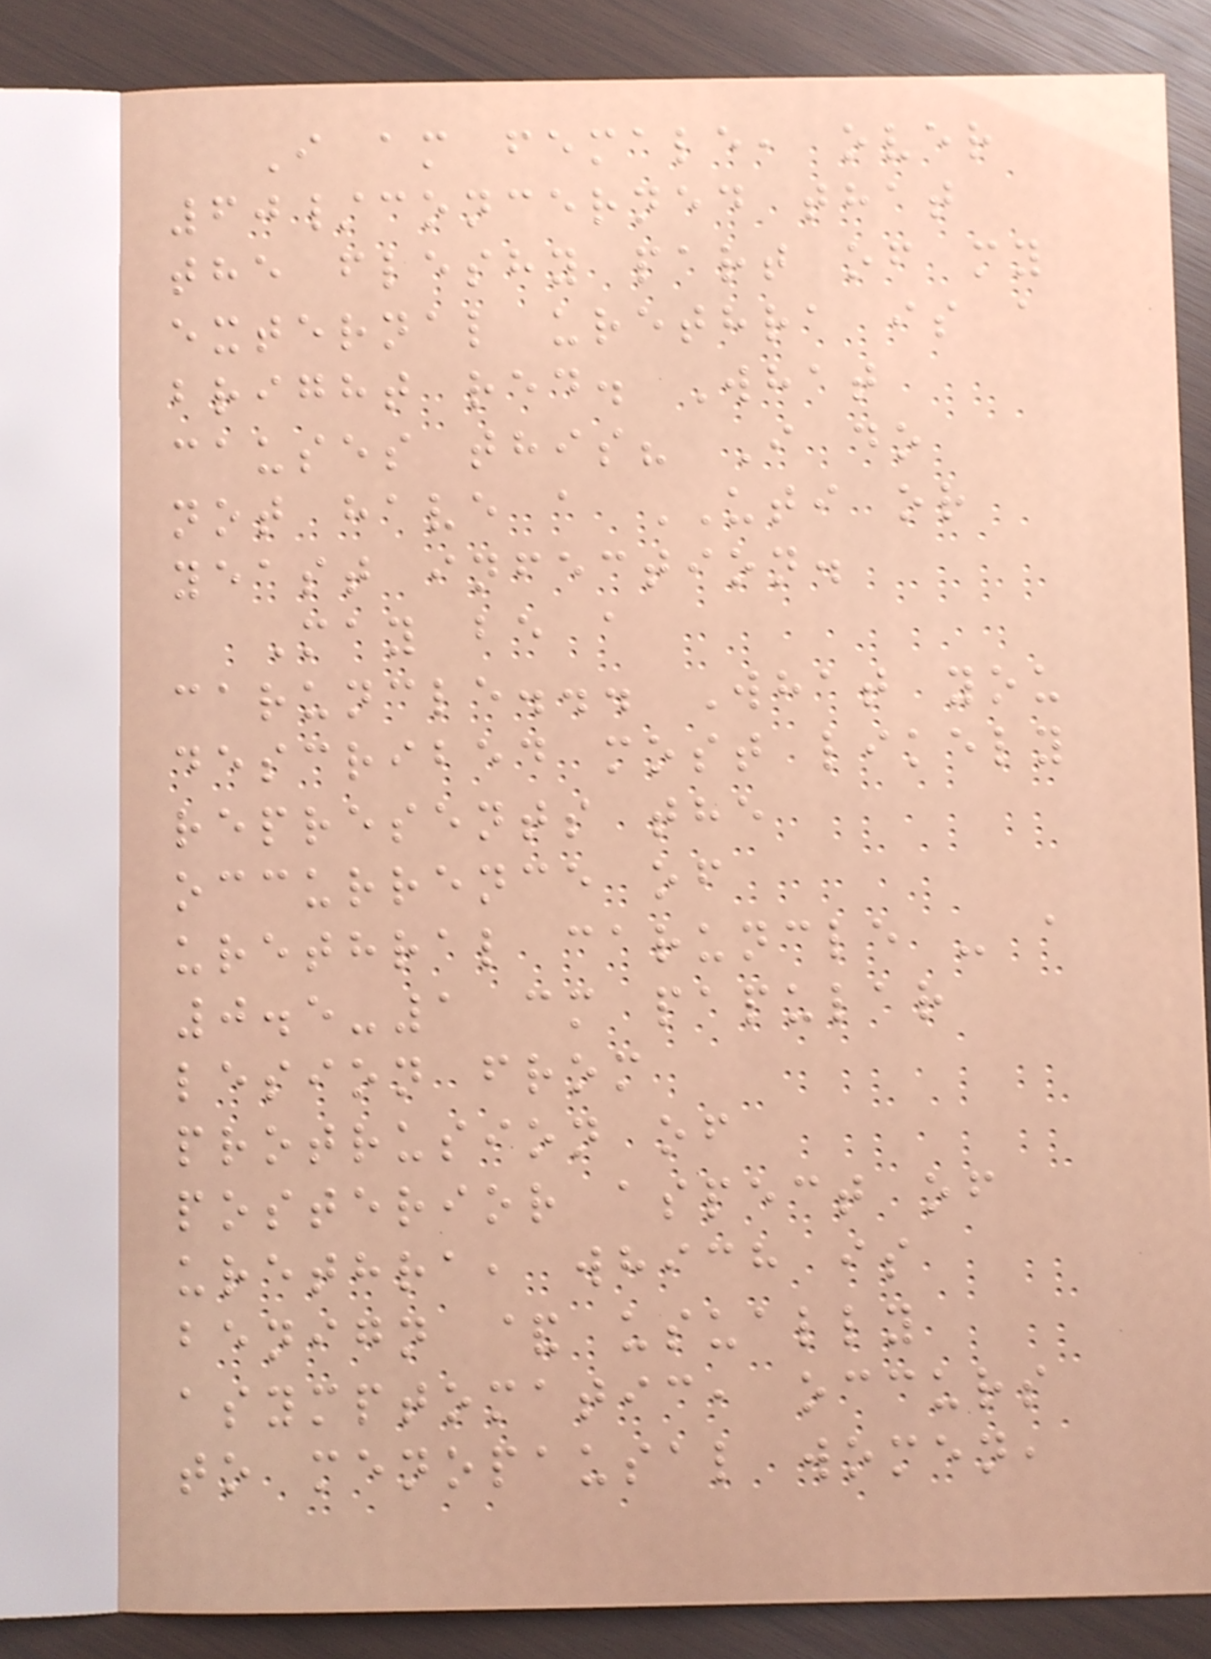I am female, over
60/concerned that
the fleshy part of my
external urethra is a
bright red. What
causes this? I do
not have a UTI or
yeast infection.
May be a
caruncle... What you
described most likely
represents the
occurrence of
urethral caruncle - a
0.5-1 cm papular
lesion from
protrusion of
posterior aspect of
urethra, which is
benign & usually
asymptomatic, occurs
to menopausal women,
